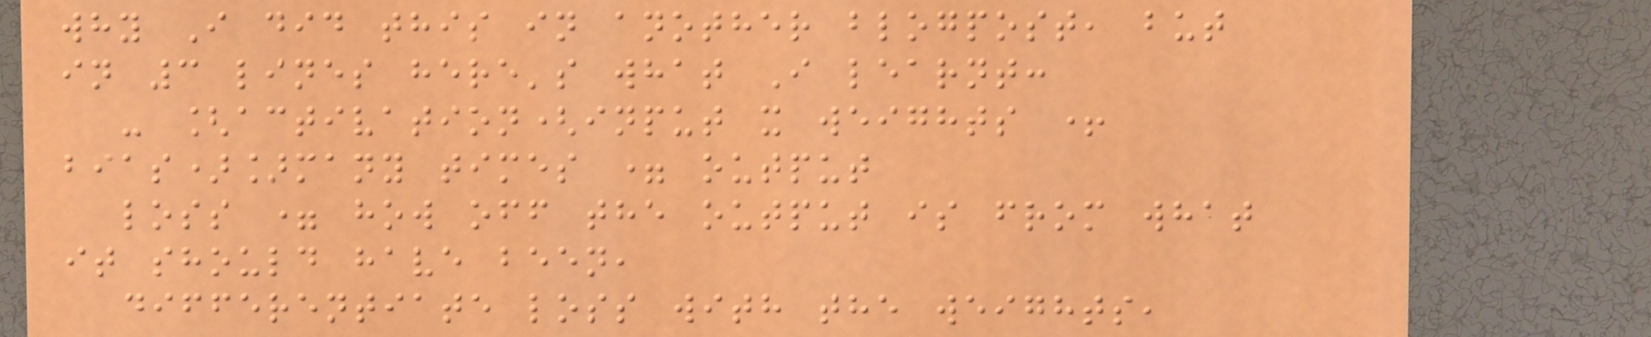why I did this in another blogpost, but
in 3 lines here's what I learnt:
- [activation(input x weights +
bias)]many times = output
loss = how off the output is from what
it should have been,
differentiate loss with the weights,
